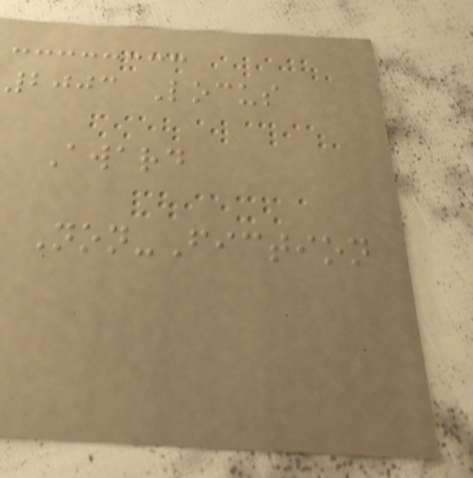2003 Locus
Award
Non-Fiction
